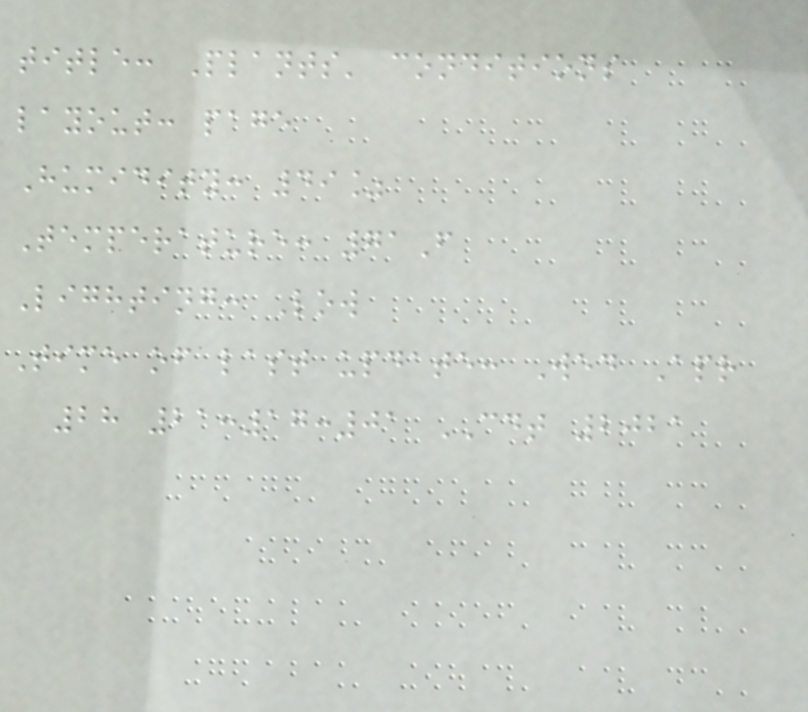title: Plants' conditions
layout: page
Humidity: 49%
Temperature: 71F
Lighting: Low
Time of last update: Wed Apr
28 21:17:01 CDT 2021
